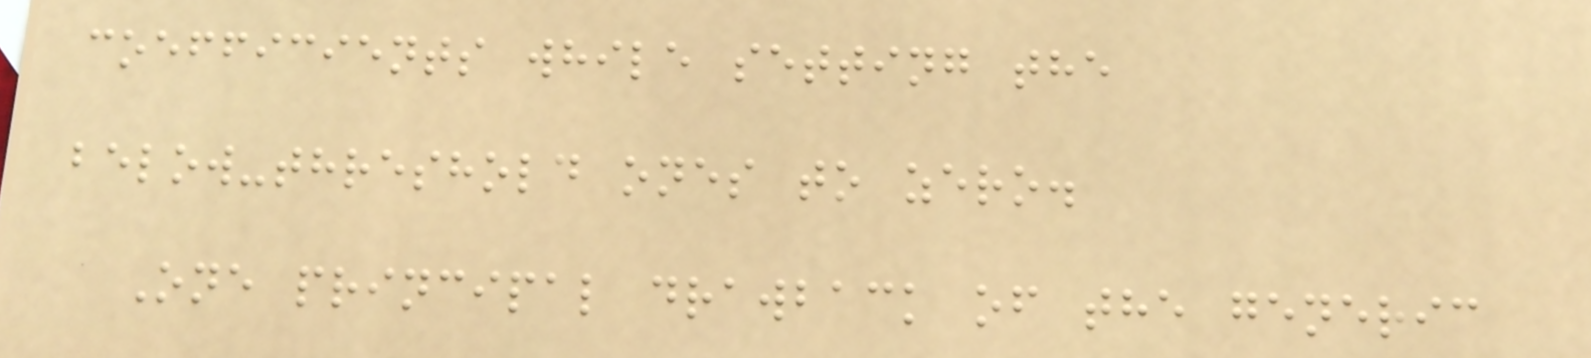coefficients while setting the
below-threshold ones to zero.
One principal drawback of the generic
